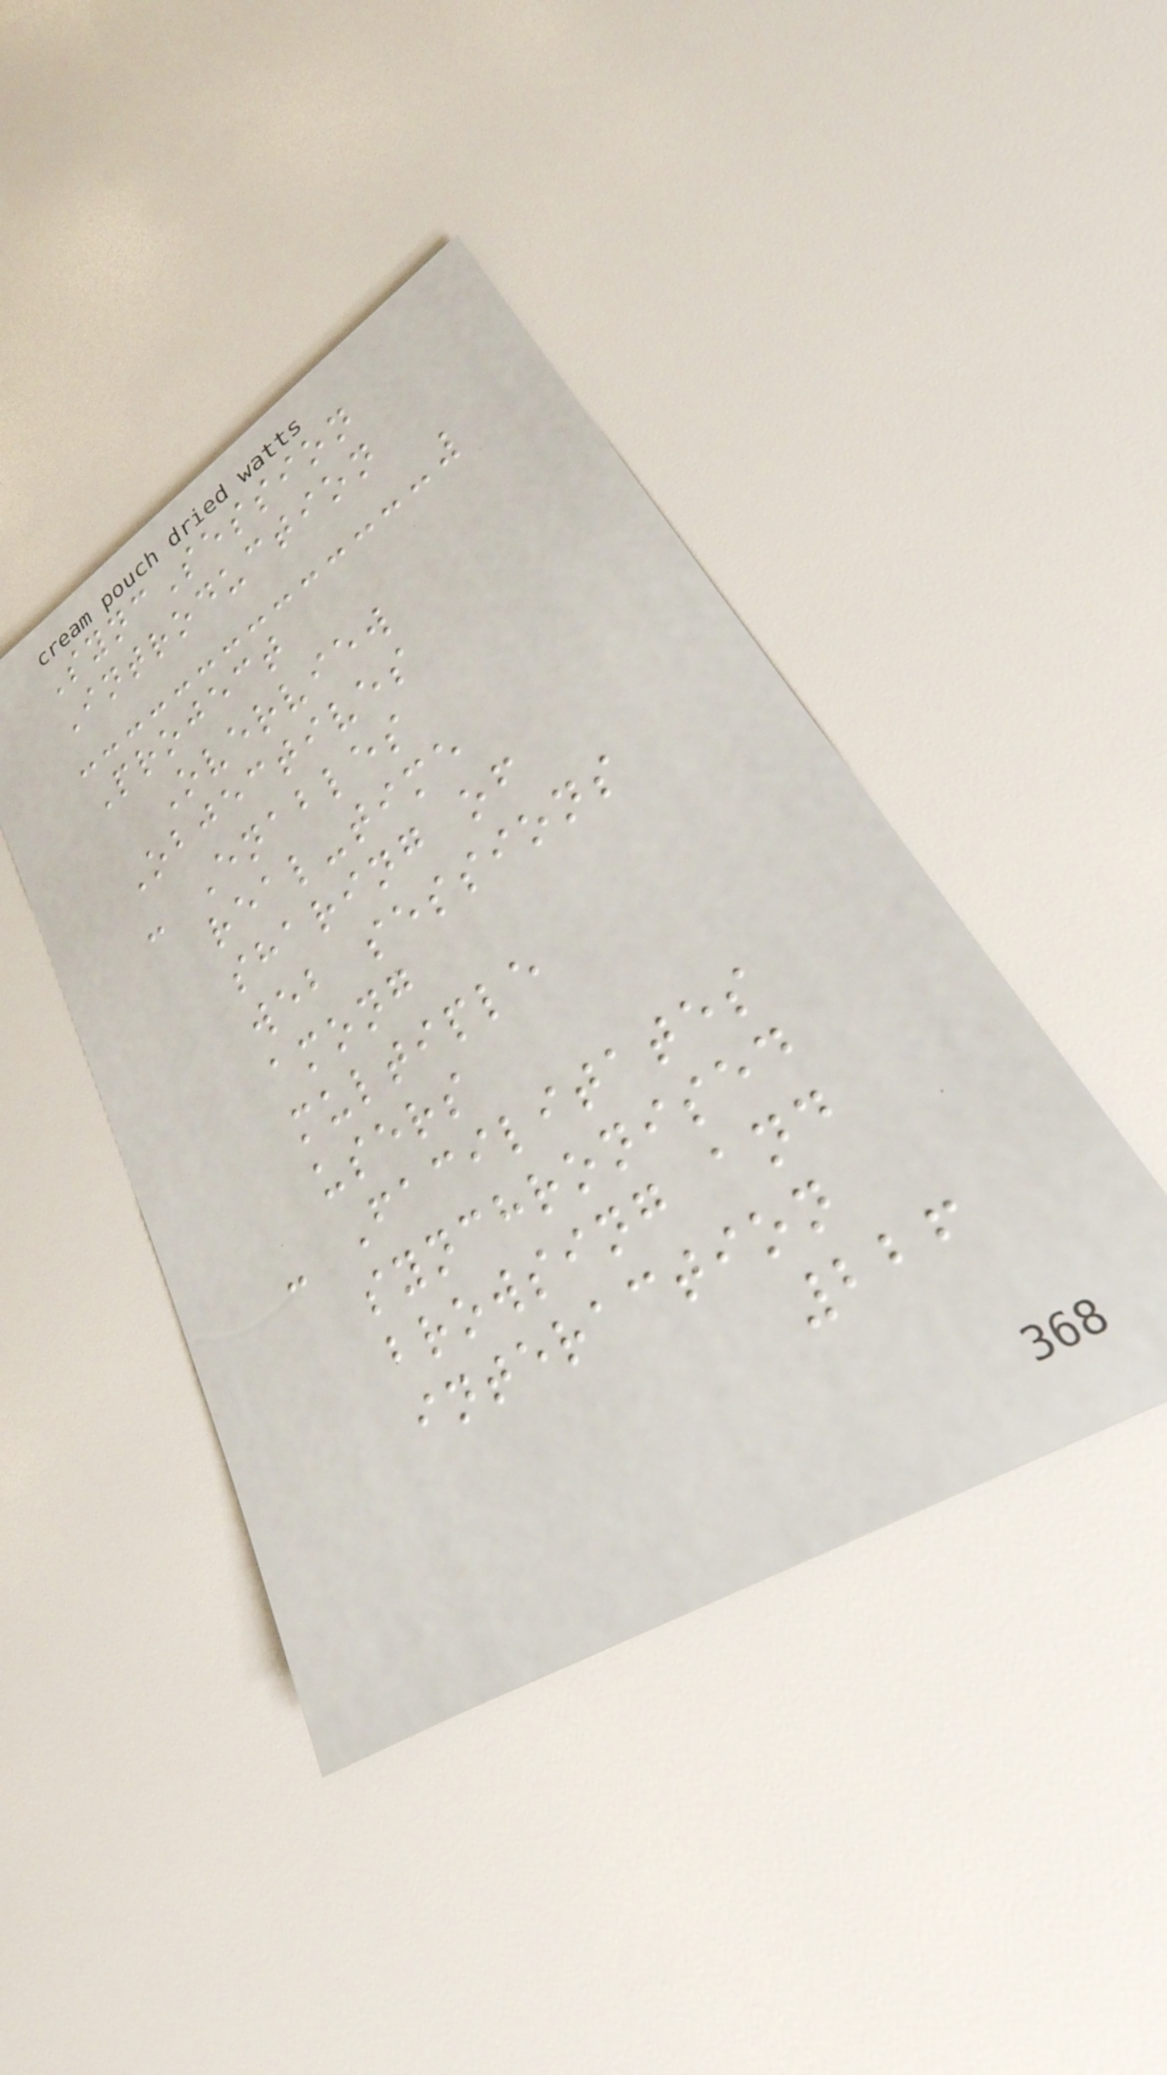SyncSession
Introduction
Project
Overview
Objectives
- Enables
real-time
sharing of
web sessions
among
multiple
users
- Facilitates
synchronised
browsing and
interaction
226
